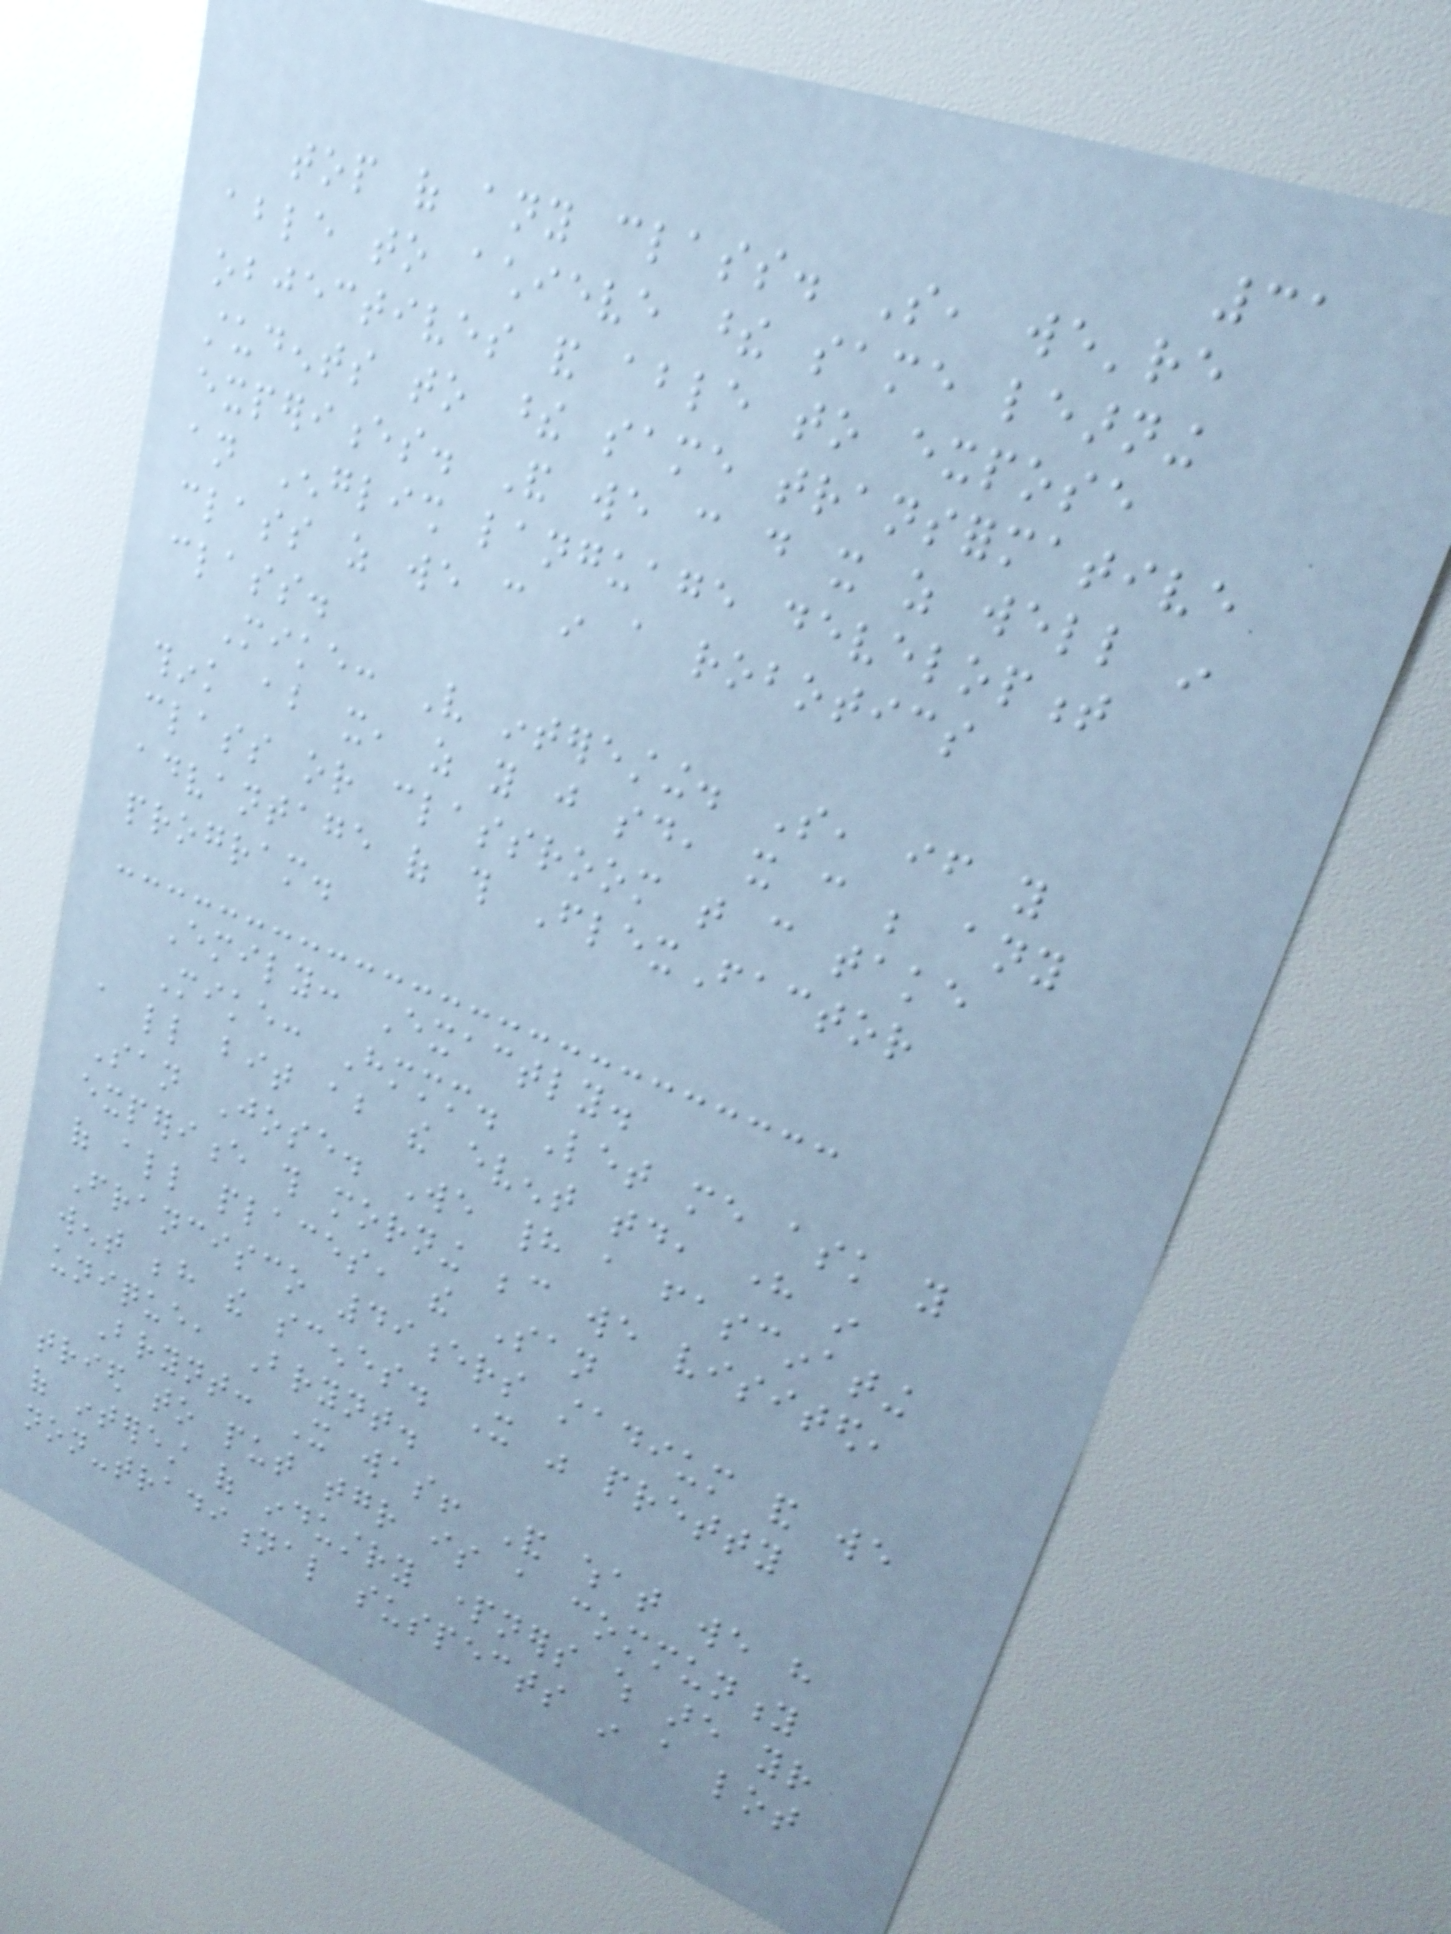31
top of any class. So, we're
able to achieve these same learning
objectives and able to expose
students to these same transformative
experiences. And we can do it as well in
an English language development
class as we can in a robotics
class.
Mike: Very interesting. So, if you
think about it, as you just said, it can be any
class or classroom that can take
advantage of this FlexFactor
program.
Emily: Exactly.
Mike: Hmmm. Let me ask you
a little bit about the event today, here in
San Jose. We had a fascinating
experience this morning because we visited,
of all places, the San
Francisco 49ers stadium and we
went behind the scenes. It was pretty
unique, Brynt.
Brynt: It was! And what we have
tried to put together is a community
of interest of industry partners which are your
non-traditional suspects in a lot
